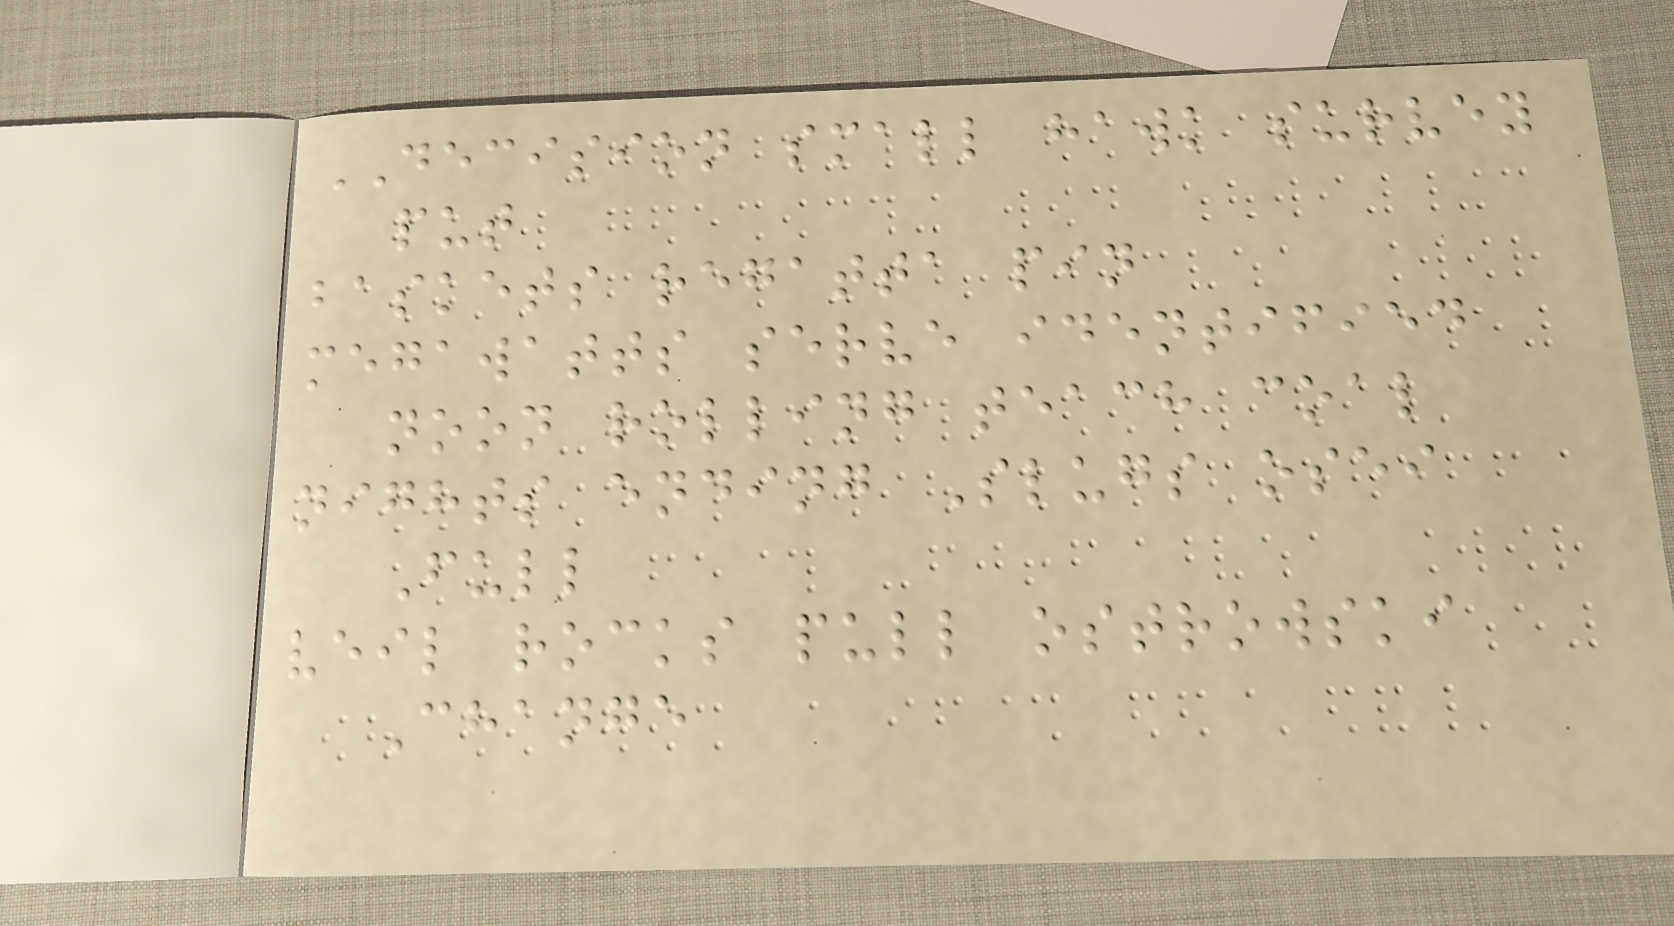DECISION small hawk survey
put
baskets regatta pin
megawatts serve identified
noon rolling teach coal
nights ending Slugs osei
Full
veil rocks pull ostrowski
Change
